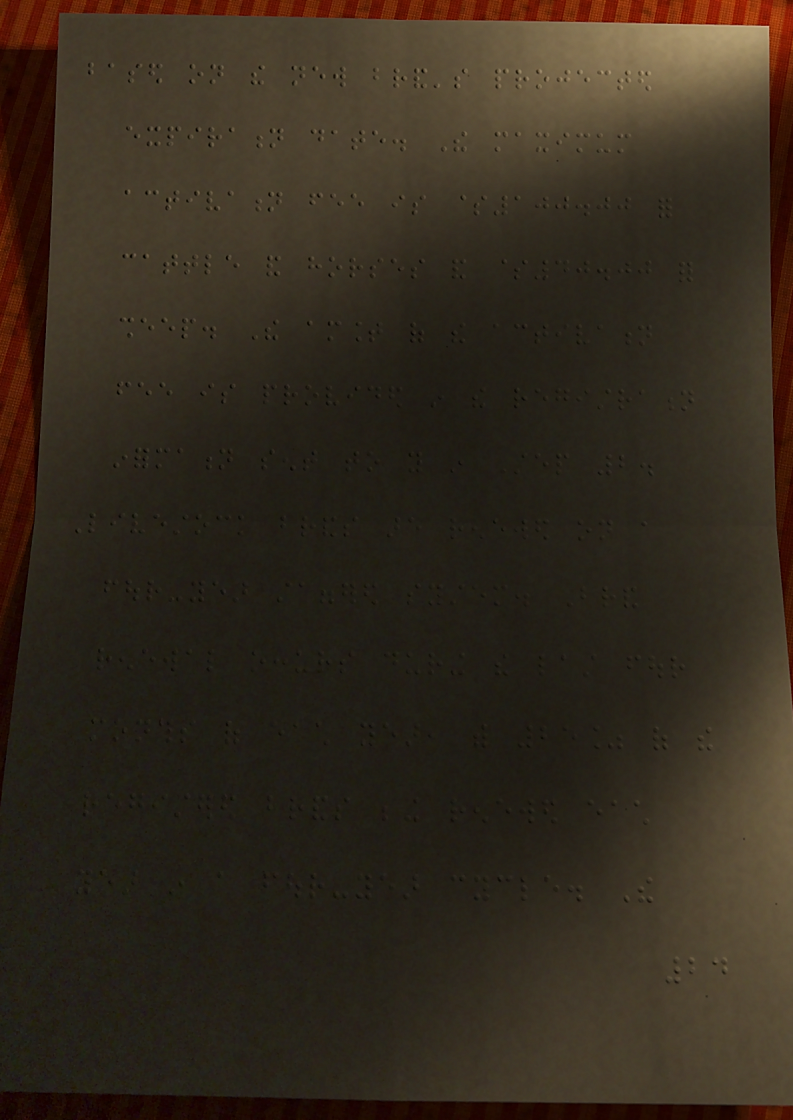based on the new brand's projected
expiration date. The maximum
activation fee is $100.00 for
cattle and horses and $40.00 for
sheep. The amount of the activation
fee is provided in the registration
information sent to you in Step 2.
Livestock brands are renewed on a
four-year staggered system. Brand
renewal occurs during the last four
months of each year, with 25% of the
registered brands being renewed each
year in a four-year cycle. The
24
